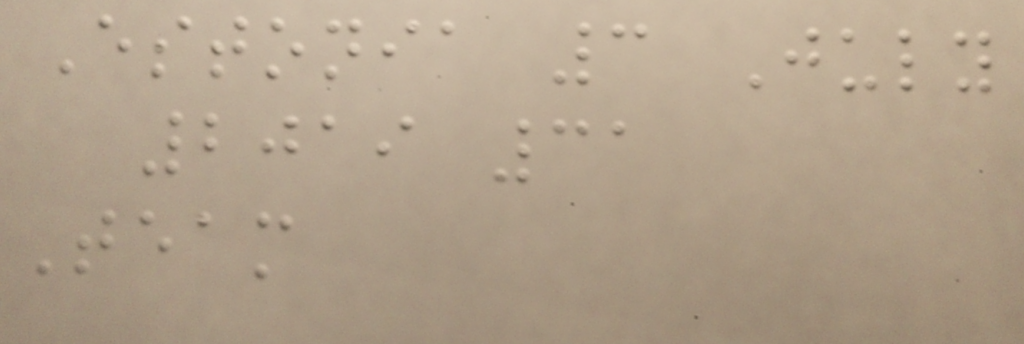Estonia 3 July
2019 31
Team
